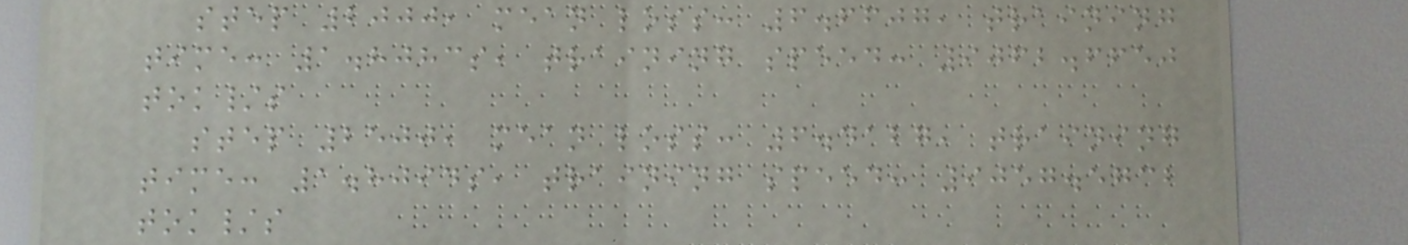step 2000, mean loss: 6.6607, training
time: 1.8083s, training speed: 9062.6650
tok/s
step 2500, mean loss: 6.4127, training
time: 1.8094s, training speed: 9057.5732
tok/s
